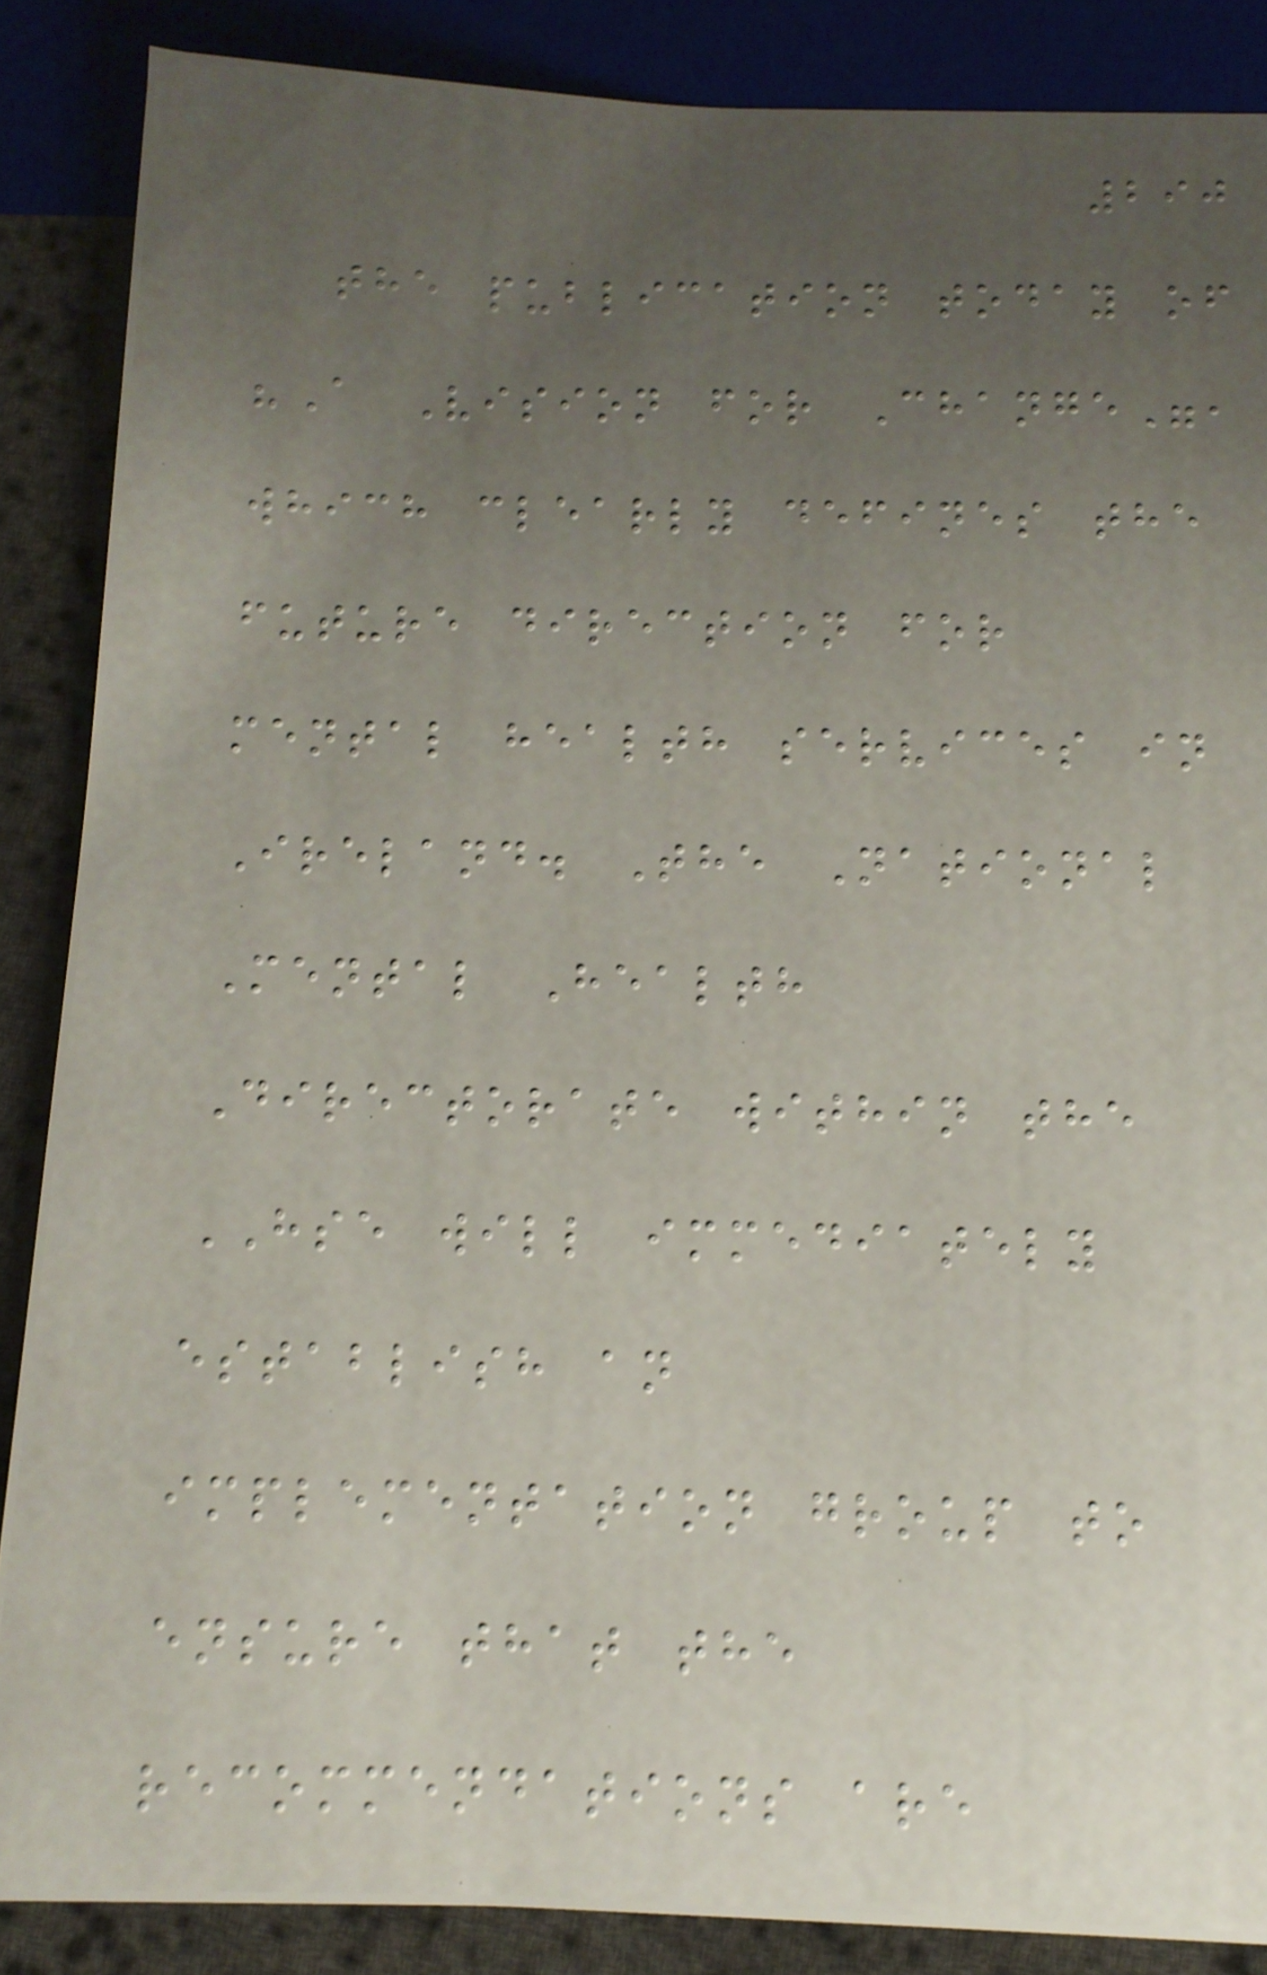290
the publication today of
"A Vision for Change",
which clearly defines the
future direction for
mental health services in
Ireland. The National
Mental Health
Directorate within the
HSE will immediately
establish an
implementation group to
ensure that the
recommendations are
